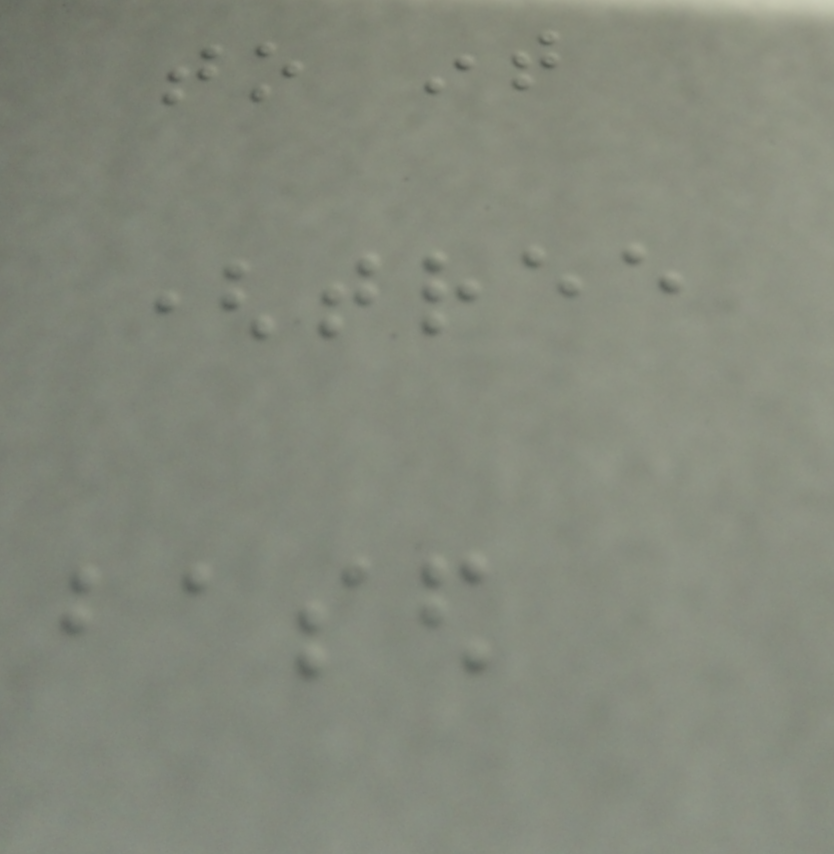to int
(tree
based
